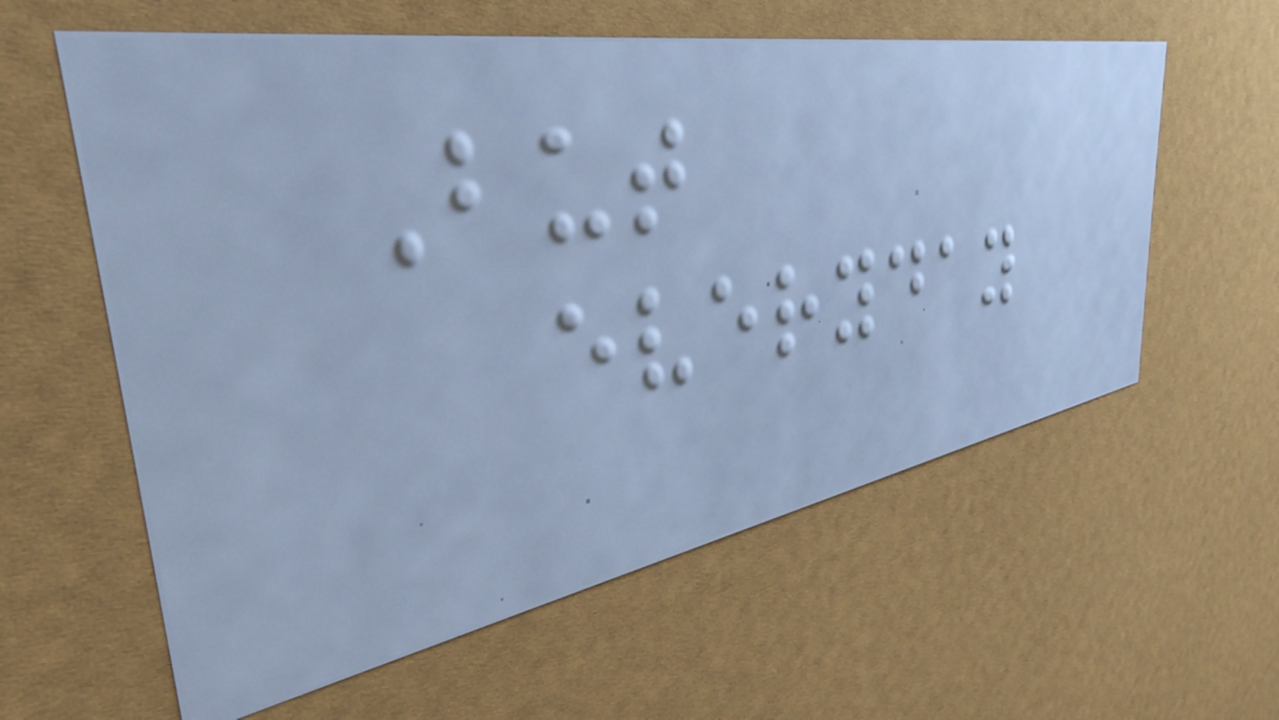But
everyday
